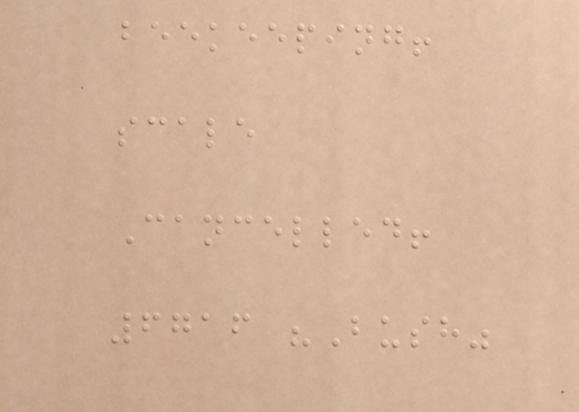beekeeping!
scale
Cancelled!
6716 "Bush"
